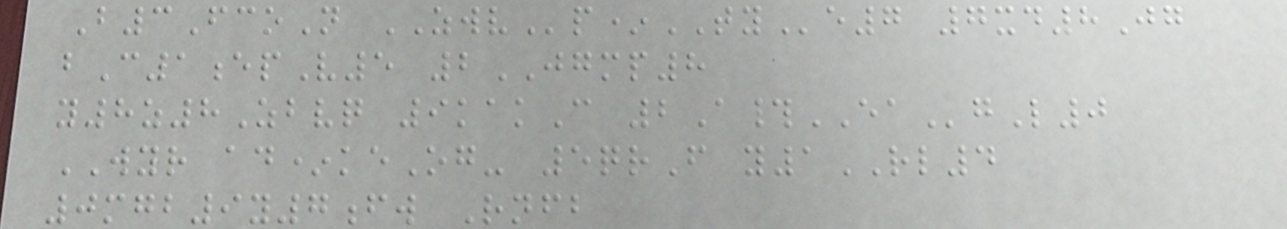B3FcoN ZWVp*TYe7 7xd8Jg
bC1epV5 2JGMP8
y8z8Zbvq 9kakC 2A#EAgL0
WYR ad*keOg- 5qrF y1RL4
0mgb9y7fw Rnfb
